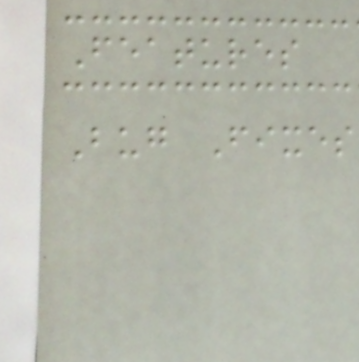Features
Bug Fixes
